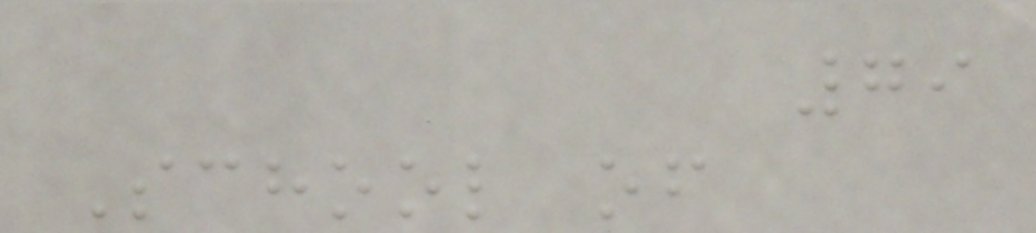79
School of
